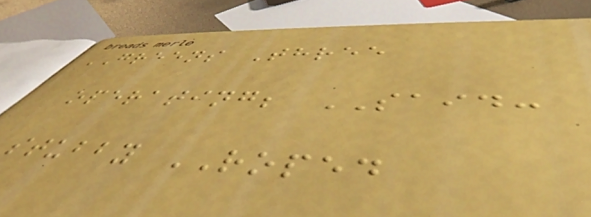GREENS Three
operating; SAID:
stubby ROPED
